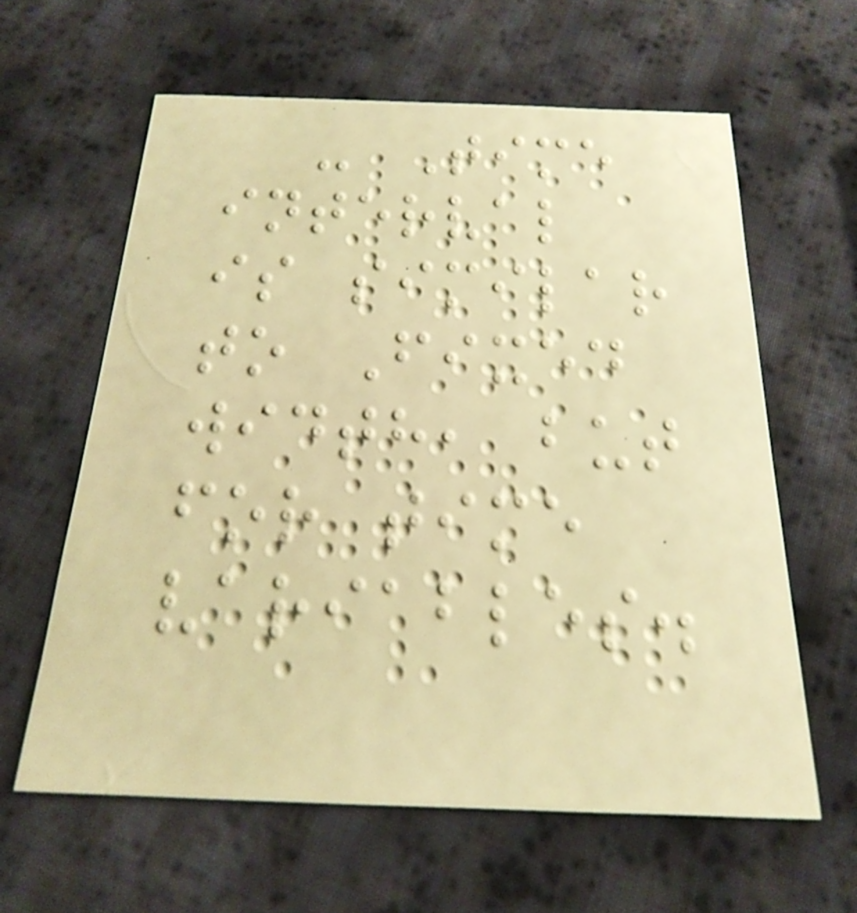- Time
interval
is similar
to Fixed
width, but
for time
variables.
